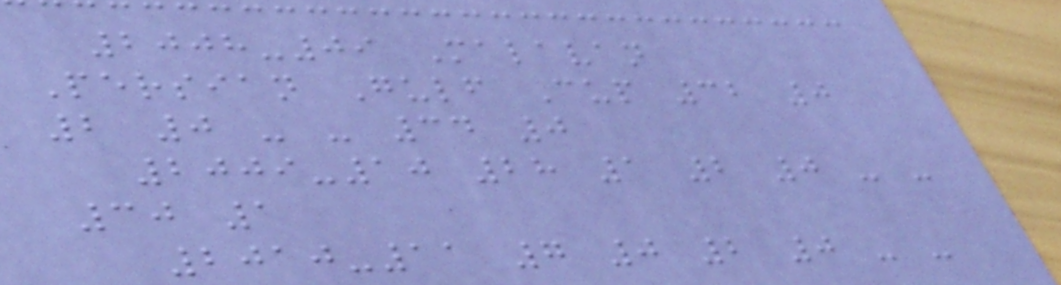2008-09 Malavan
Persian Gulf Cup 32 0
2 0 - - 34 0
2009-10 28 1 2 0 - -
30 1
2010-11 7 0 2 0 - -
